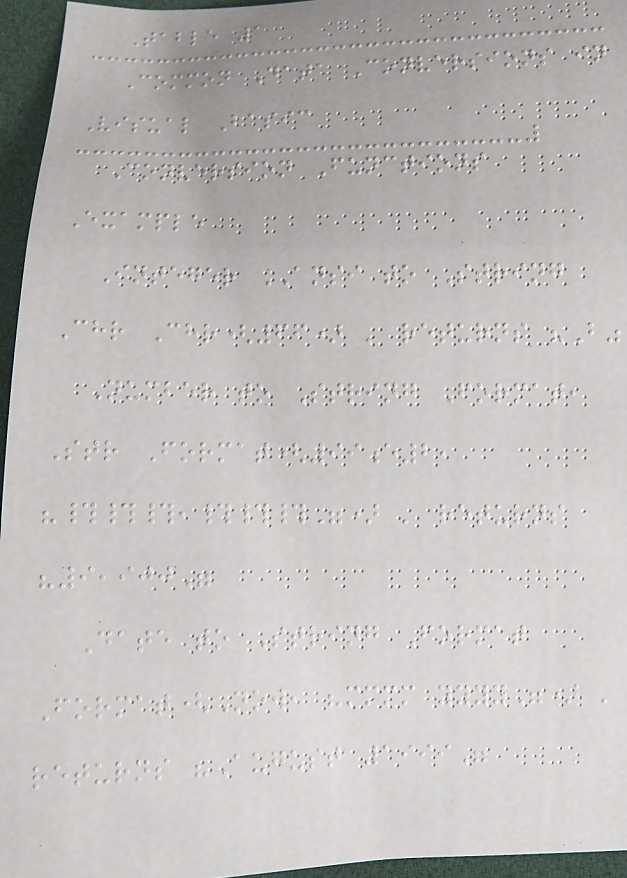Table 1
Common Data Conversions in
Visual Basic
Conversion Functions
Example
Integer ANSI to String
Chr Chr(66) ' returns "B"
Number to String Format,
Str Format(99e2,
"###,###") ' returns
"9,900"
Date to String Format
Format(Now, "mmmm yyyy") '
returns "August 1999"
